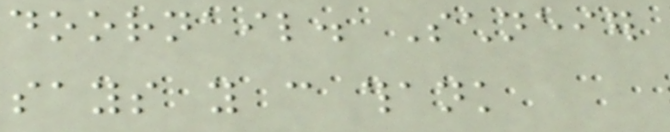doornail. Schneier
says you can thank
